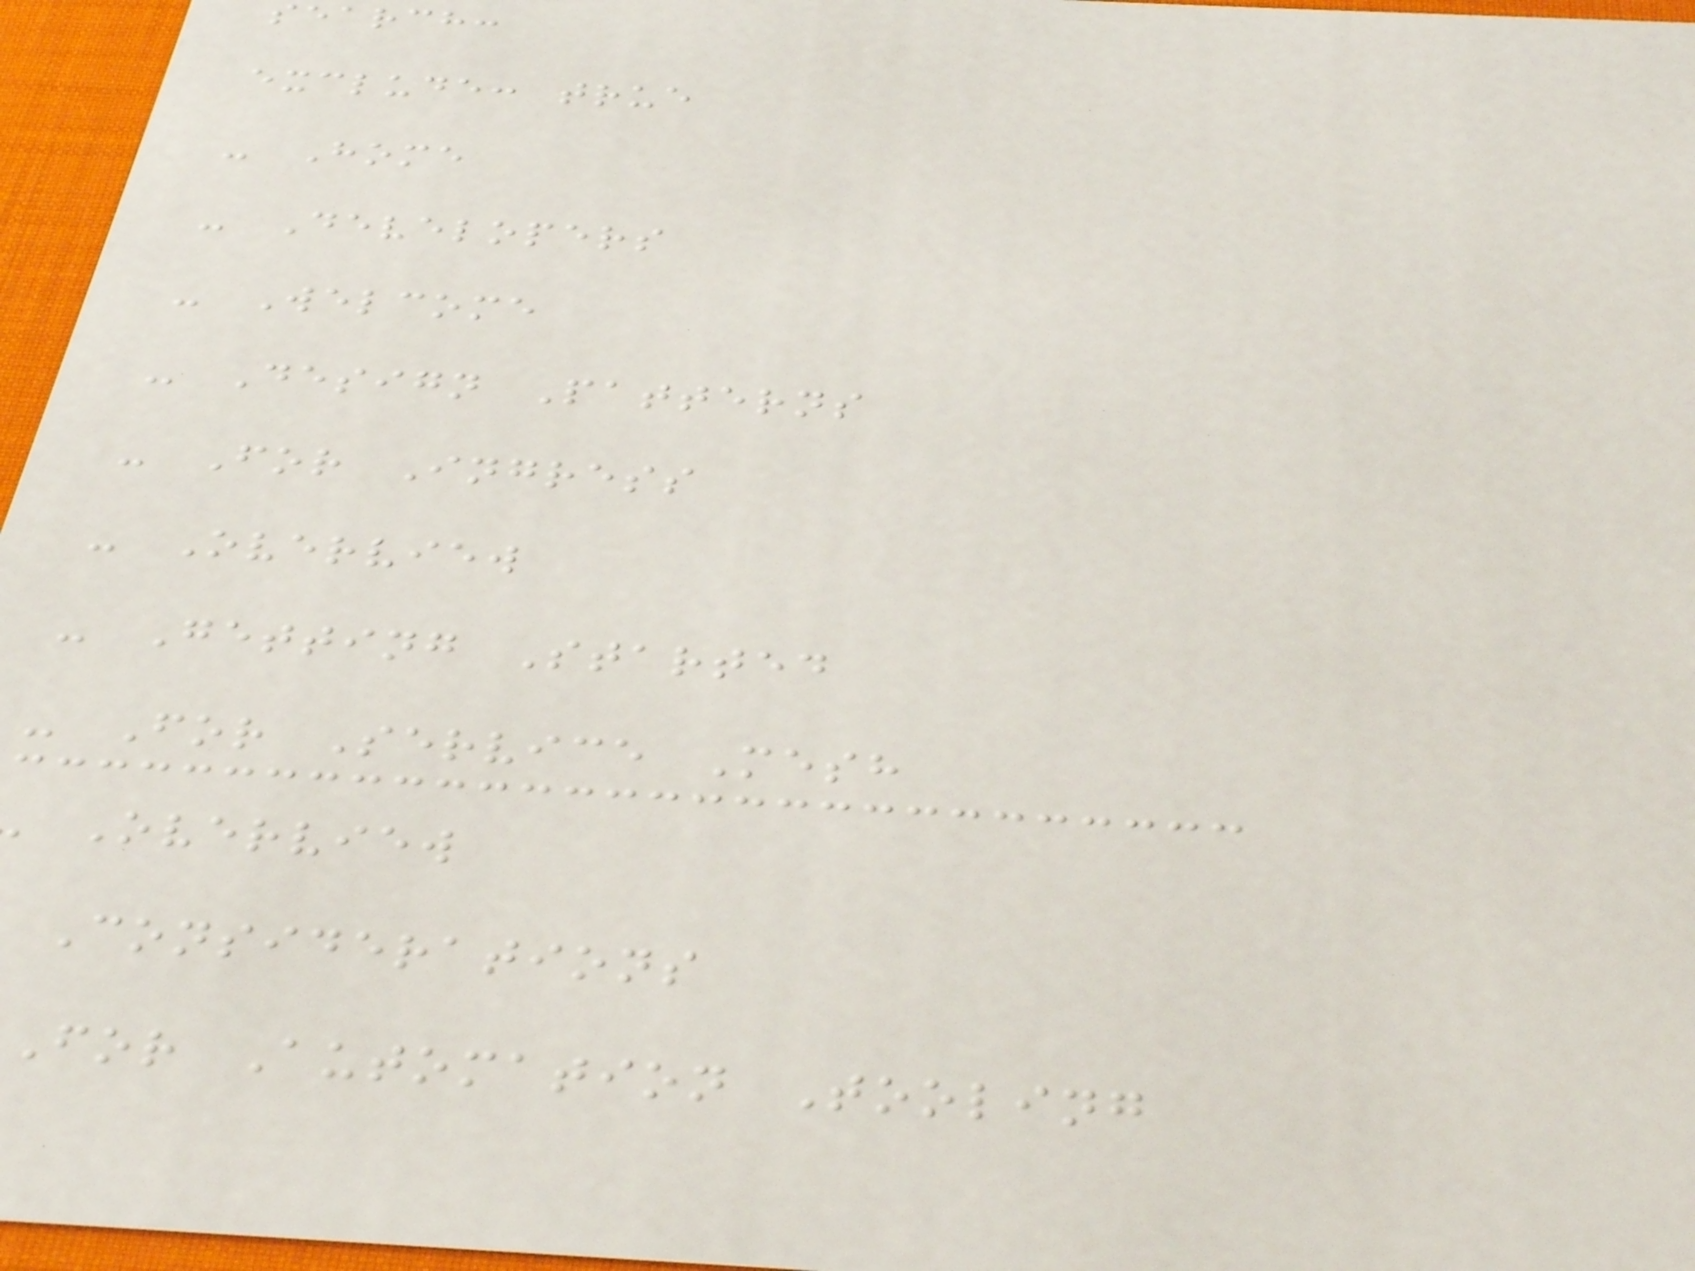search:
exclude: true
- Home
- Developers
- Welcome
- Design Patterns
- For Ingress
- Overview
- Getting Started
- For Service Mesh
Overview
Considerations
For Automation Tooling
